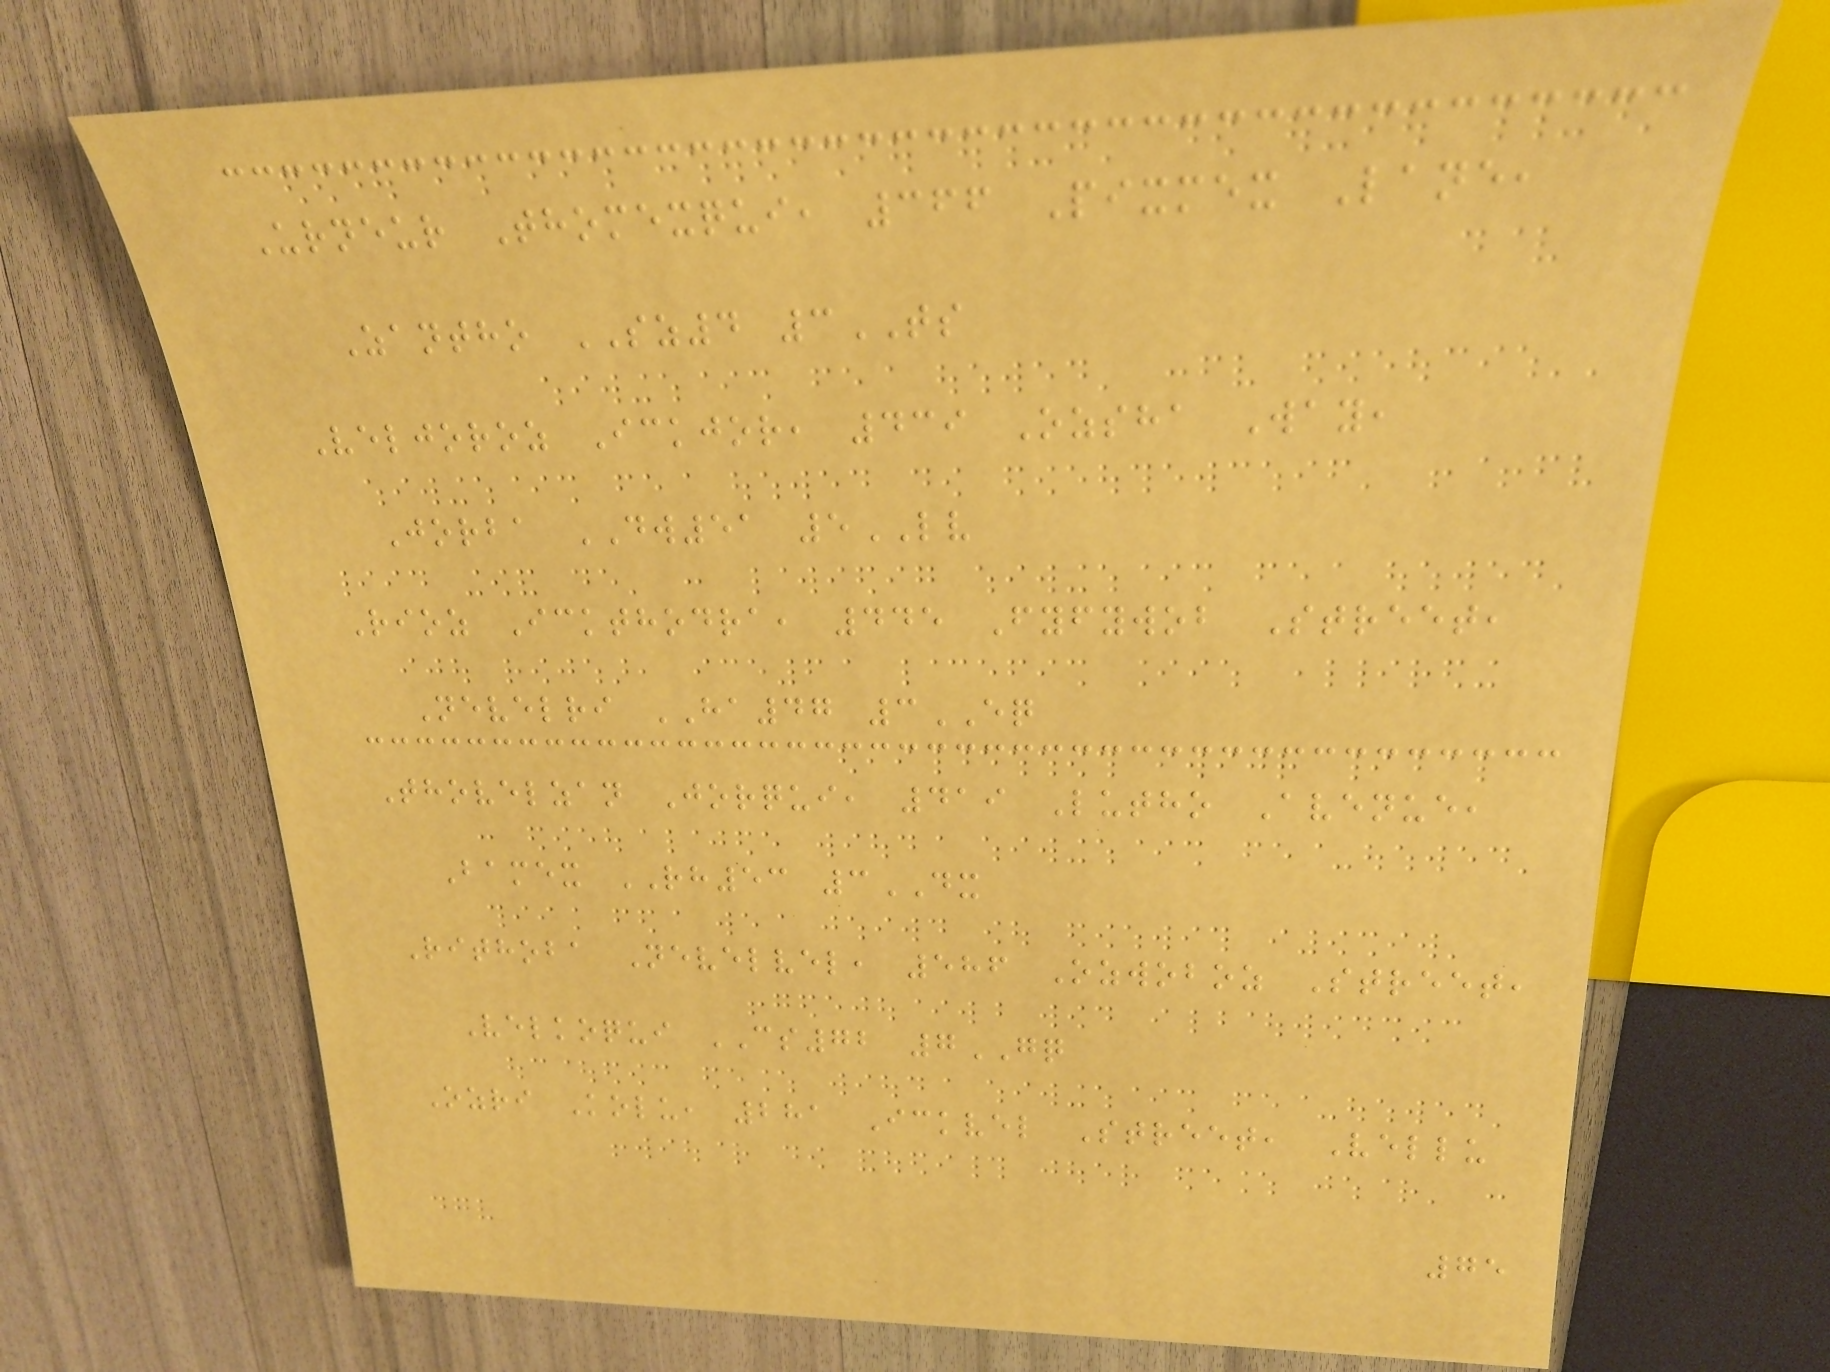Urneur Thomexqui, 366 Pixmex Lane,
Zantho SZ4 3TS
Veljoroz Ickjor, 439 Ozsha Way,
Jorba DW51 5LV
Rioz Ickthodra, 445 Fyfywob Street,
Nevelri HA47 3EQ
Thovelzan Jorqui, 419 Lutho Avenue,
Bamex RH53 3DX
Rithoba Nevelvel, 586 Ozwoboz Street,
Velkoqui CS72 7GQ
Ozri Kolu, 281 Ickvel Street, Vellu
75
